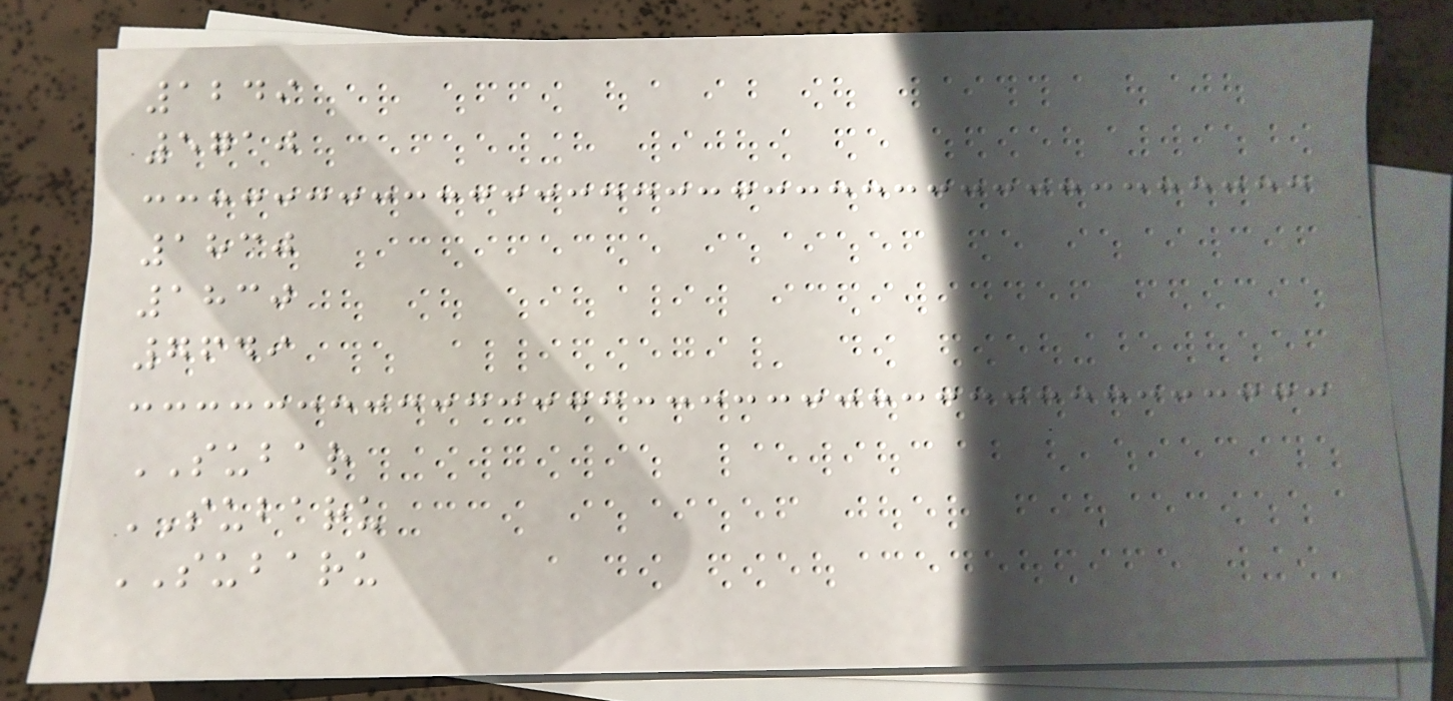1249
5710
1830
1830
7649
SUBAR
SUBARU
SUBARU
